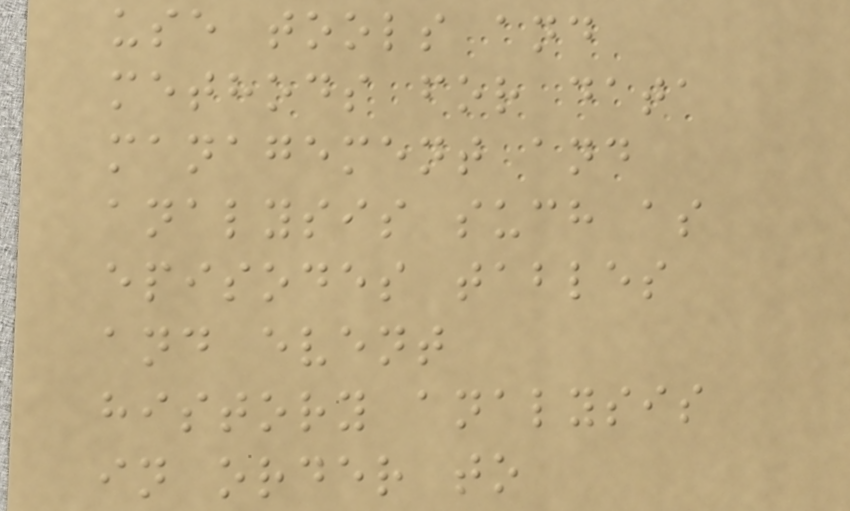use tools and
methods for data
management and
analysis such as
episodes tables
and event
history analysis
in order to
